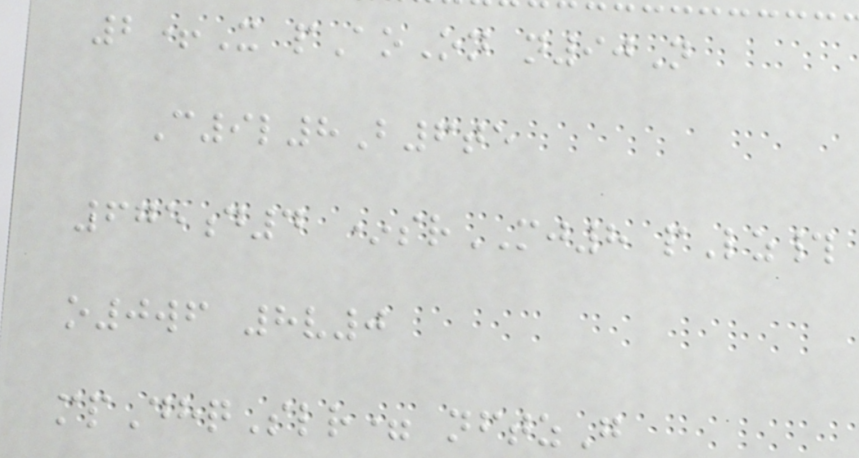2+X pAoOn n90N
C9l8B6te
675d4 *srMJ8 pLz#
o0wf 8v0
mpDhqSlr= nftzG
